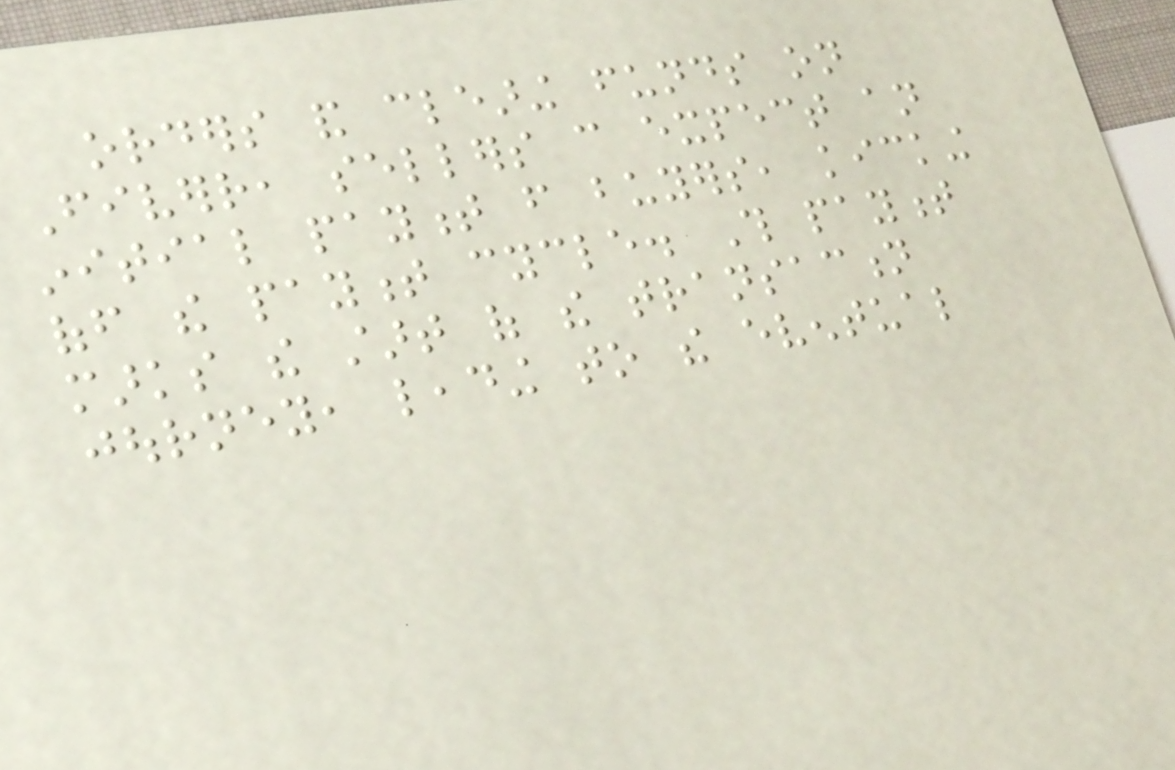orders and clearing funds on
Fiverr, sellers can expect an
initial payment from buyers, kicking
off the payment cycle. This payment
marks the start of the transaction
journey, leading to the eventual
